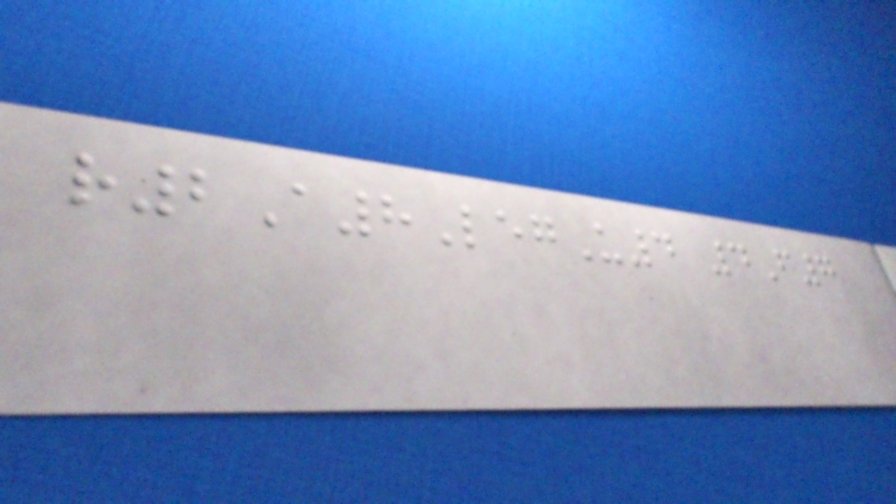r2A8LegU4 4F7
